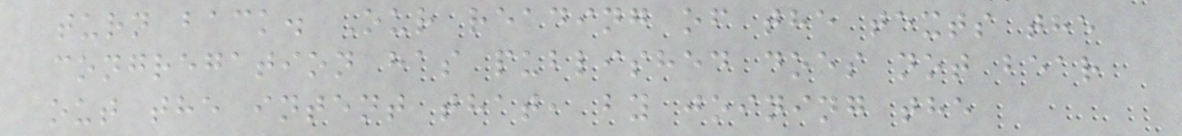turn back. Our reading of the texts the
congregation has published does not bear
out the intent that, by joining the
